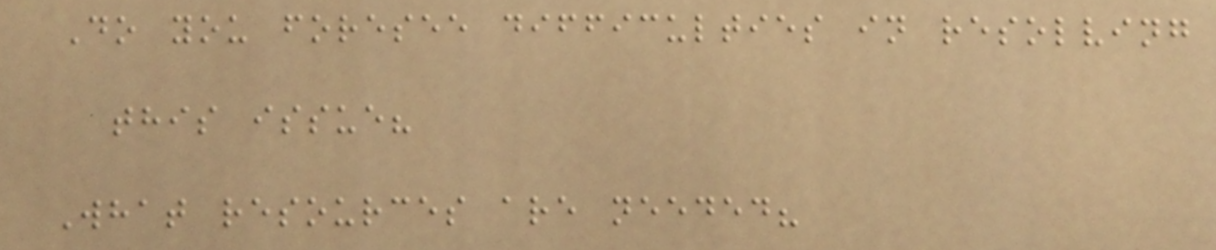Do you foresee difficulties in resolving
this issue?
What resources are needed?
